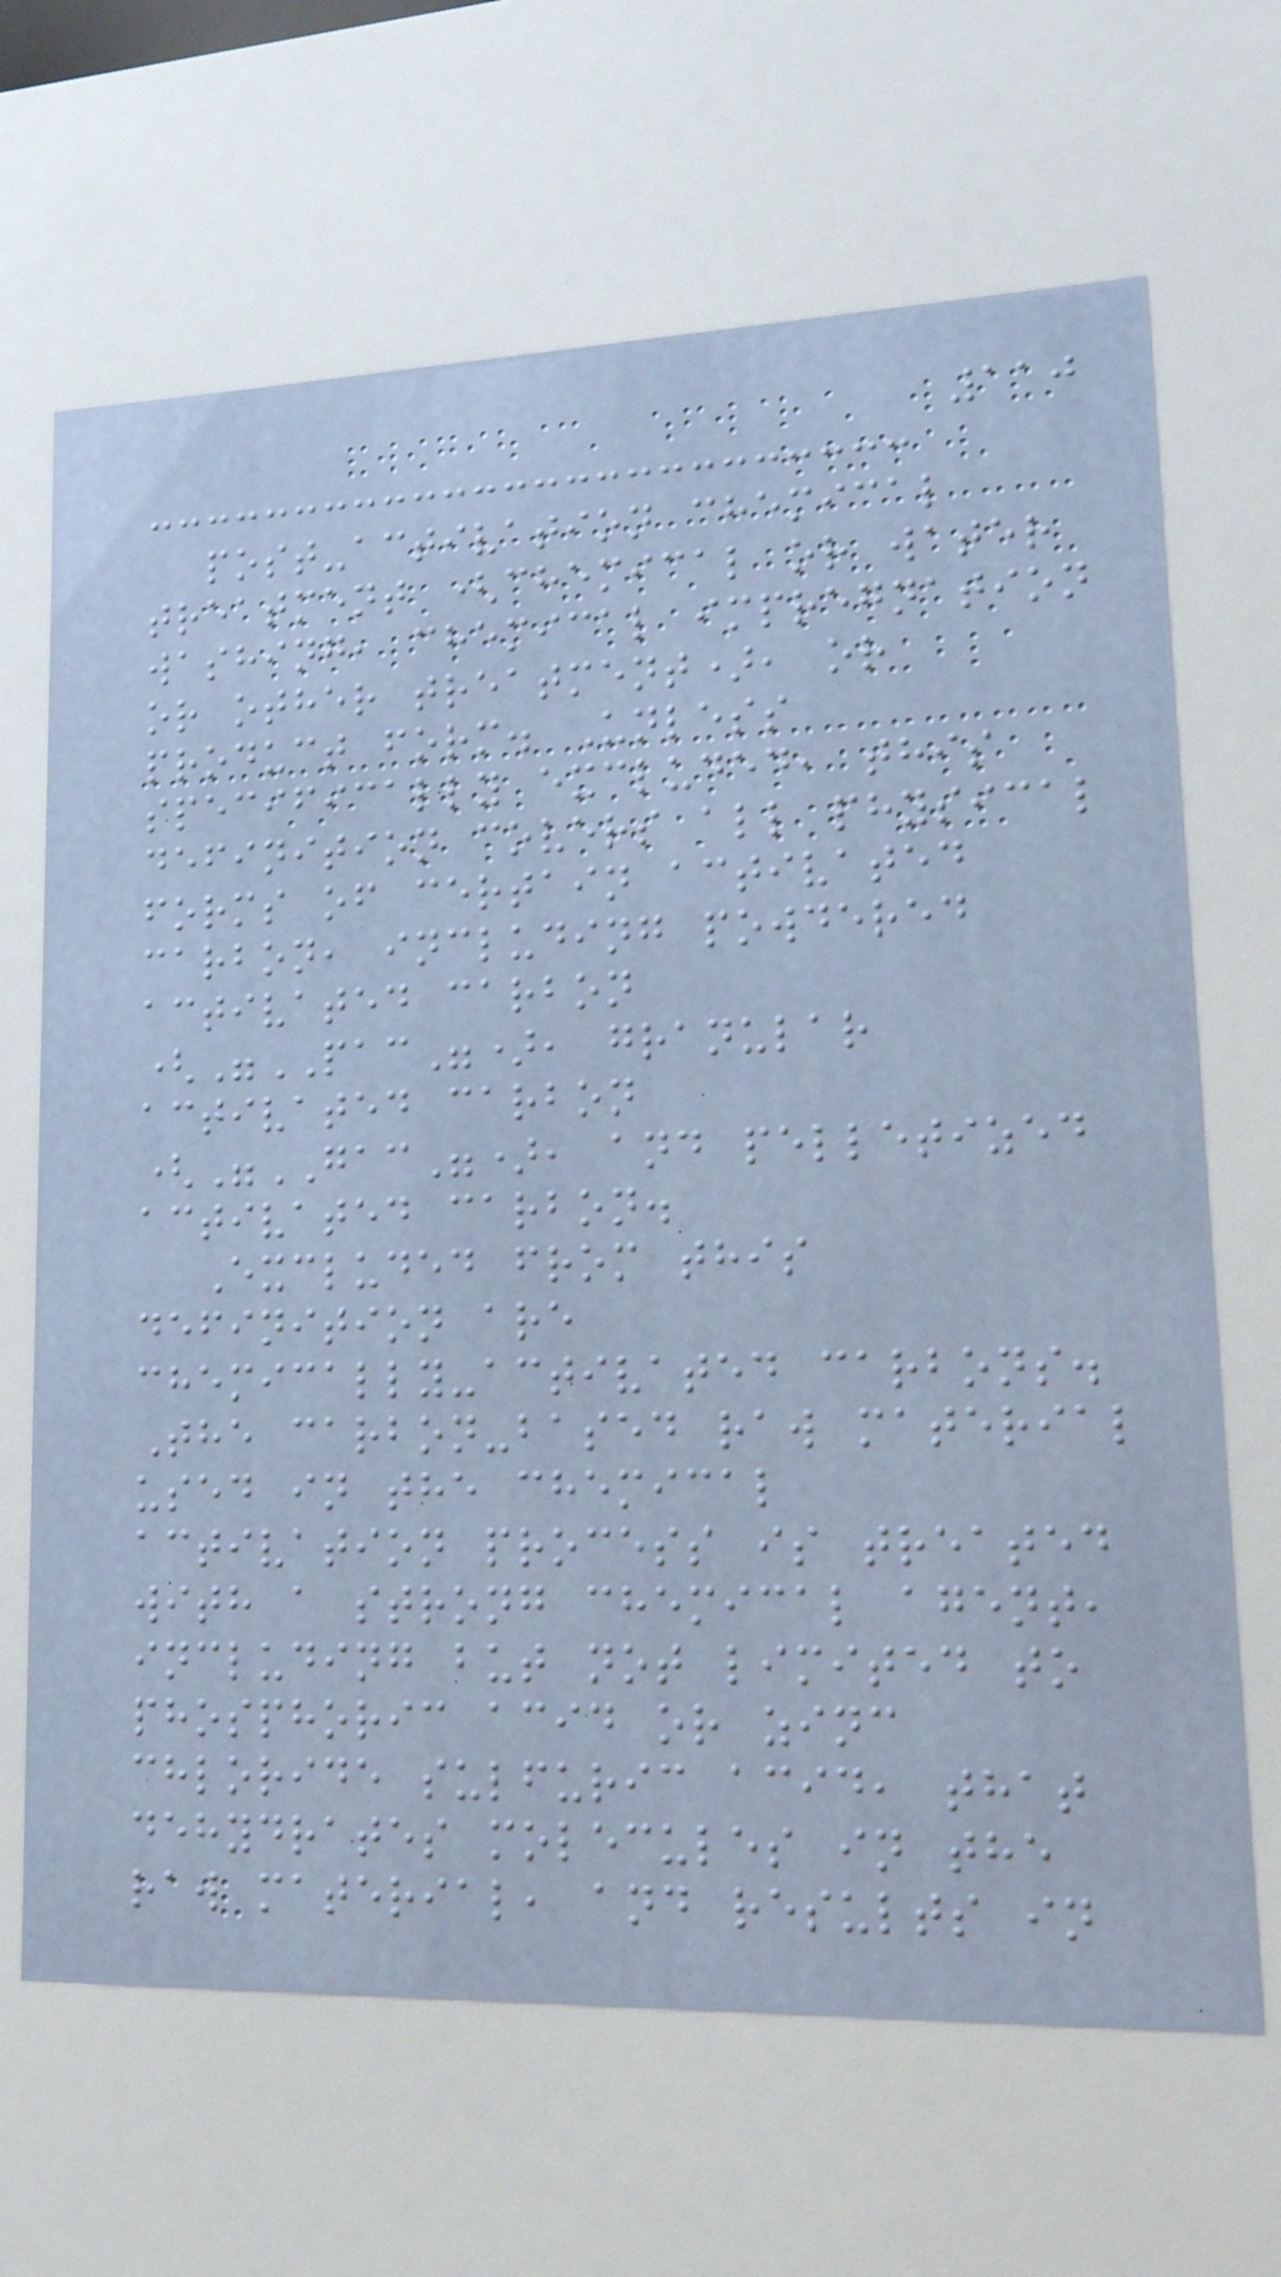110
post-activation chemical
treatment (chemical or water
washing, chemical impregnation
or other treatment), or
product form. Unless
specifically excluded, this
definition covers all physical
forms of certain activated
carbon, including powdered
activated carbon
("PAC"), granular
activated carbon
("GAC"), and pelletized
activated carbon.
Excluded from this
definition are
chemically-activated carbons.
The carbon-based raw material
used in the chemical
activation process is treated
with a strong chemical agent,
including but not limited to
phosphoric acid or zinc
chloride sulfuric acid, that
dehydrates molecules in the
raw material, and results in
